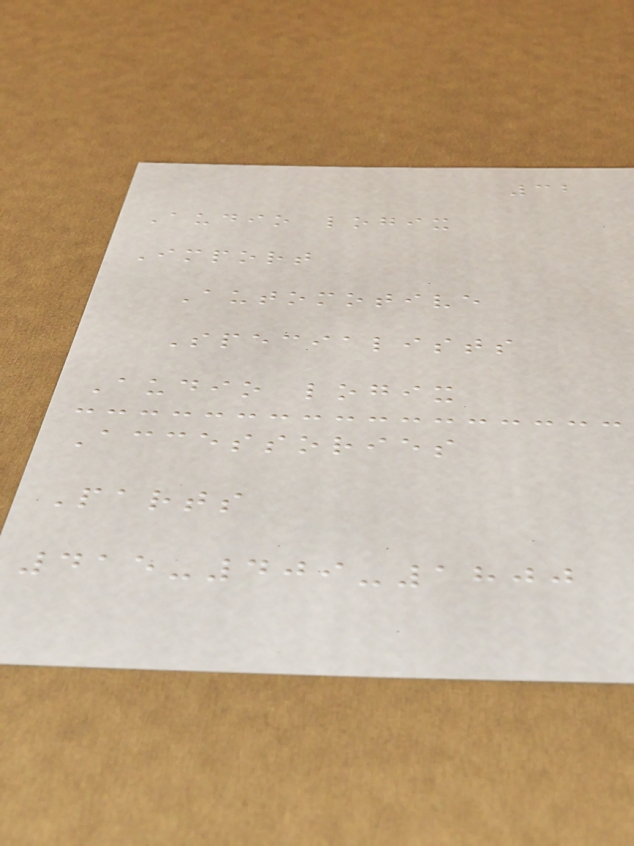32
Audio logix
Import
Automotive
Specialists
Audio logix
Accessories
Parts
415-409-1800
